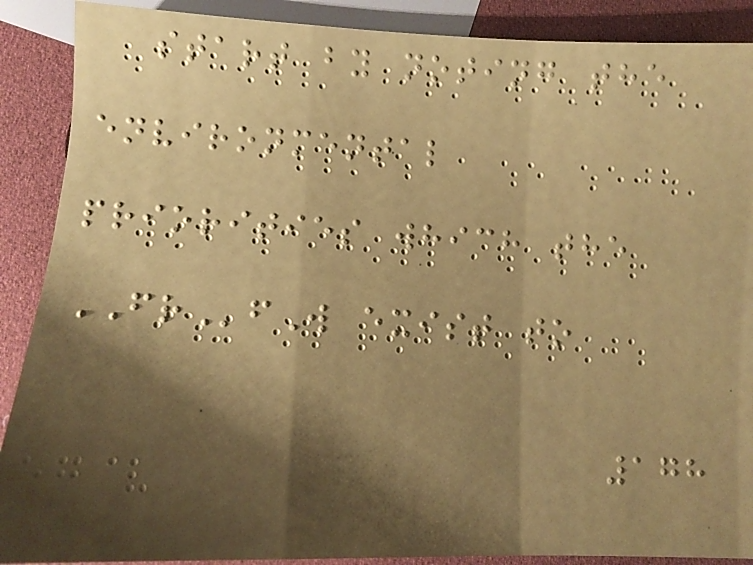start by noting the
environmental
priorities which the
FRfW exist to
178
